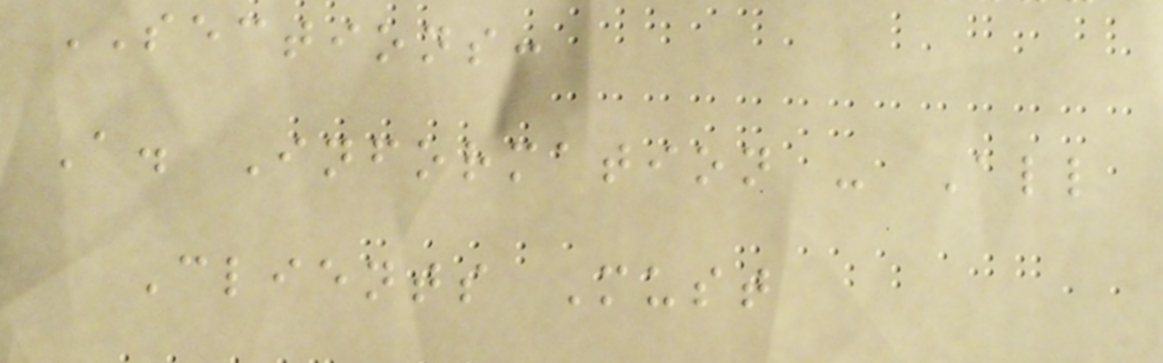SECTIONS:
A. Information - All
Clients Must
